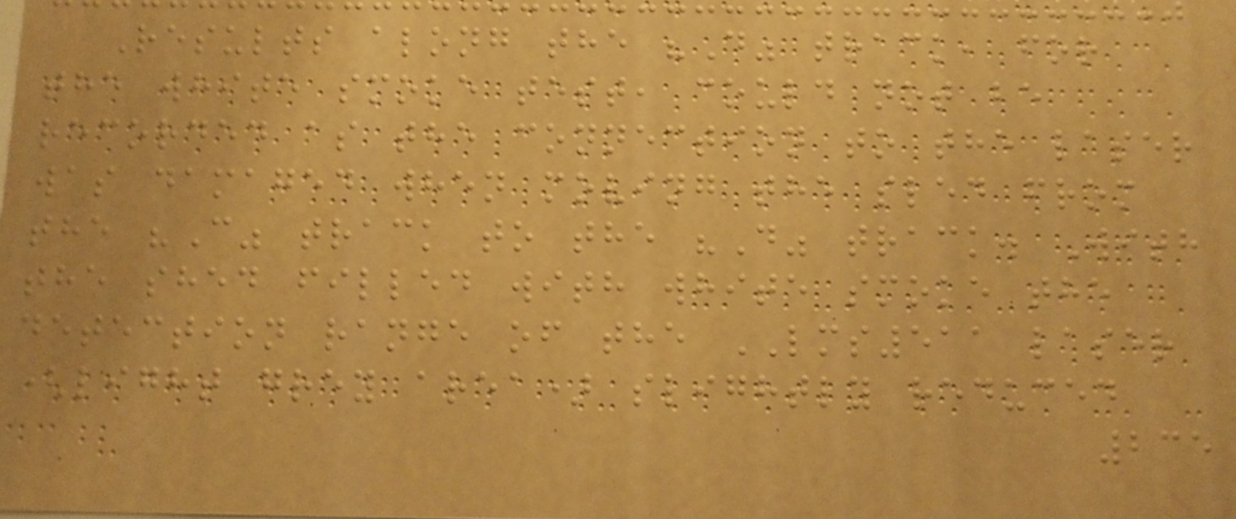Results along the "D" track, for
the white smoke test, could not be
recorded as the connection to the laser
was damaged when moving the sled from
the "C" track to the "D" track. With
the shed filled with white smoke the
detection range of the LMS511 laser
(light grey area) slightly reduced
235
